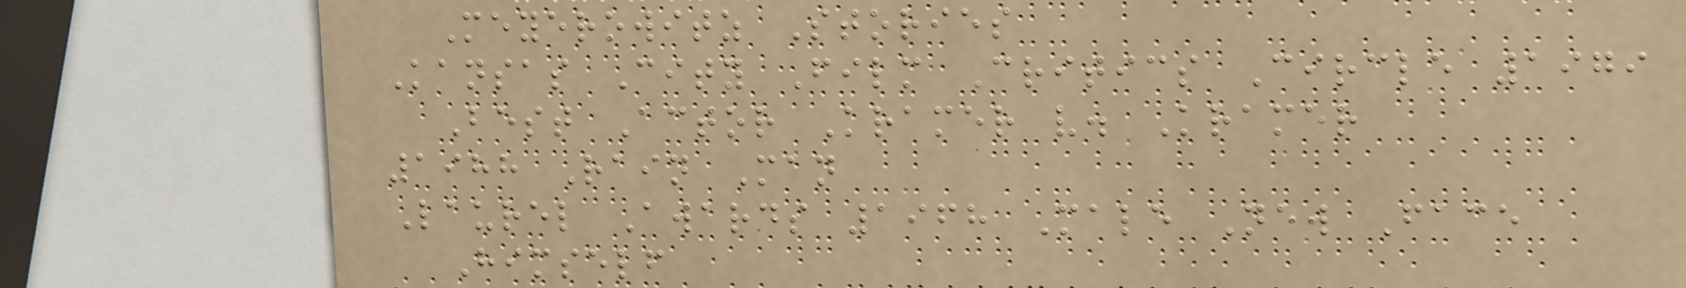Meyerowitz Stories
Kansas City Film Critics Circle 1979
Best Actor Kramer v. Kramer
1988 Rain Man
Laurel Awards 1968 Male New Face
Himself
